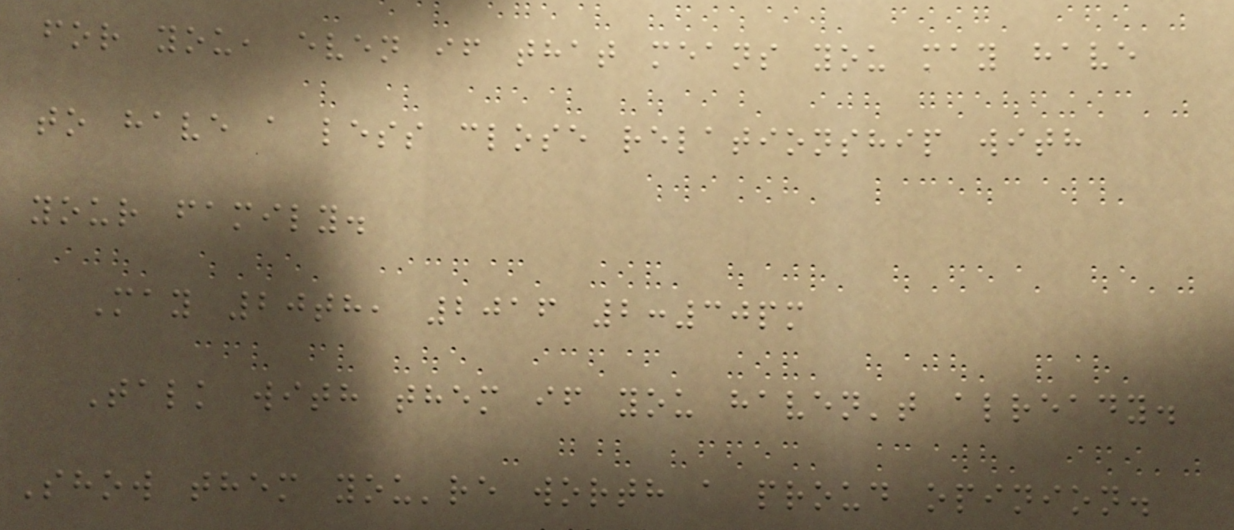for you, even if that means you may have
to have a less close relationship with
your family.
May 20th, 2016 2:30pm
Talk with them if you haven't already.
Show them you're worth a proud opinion.
